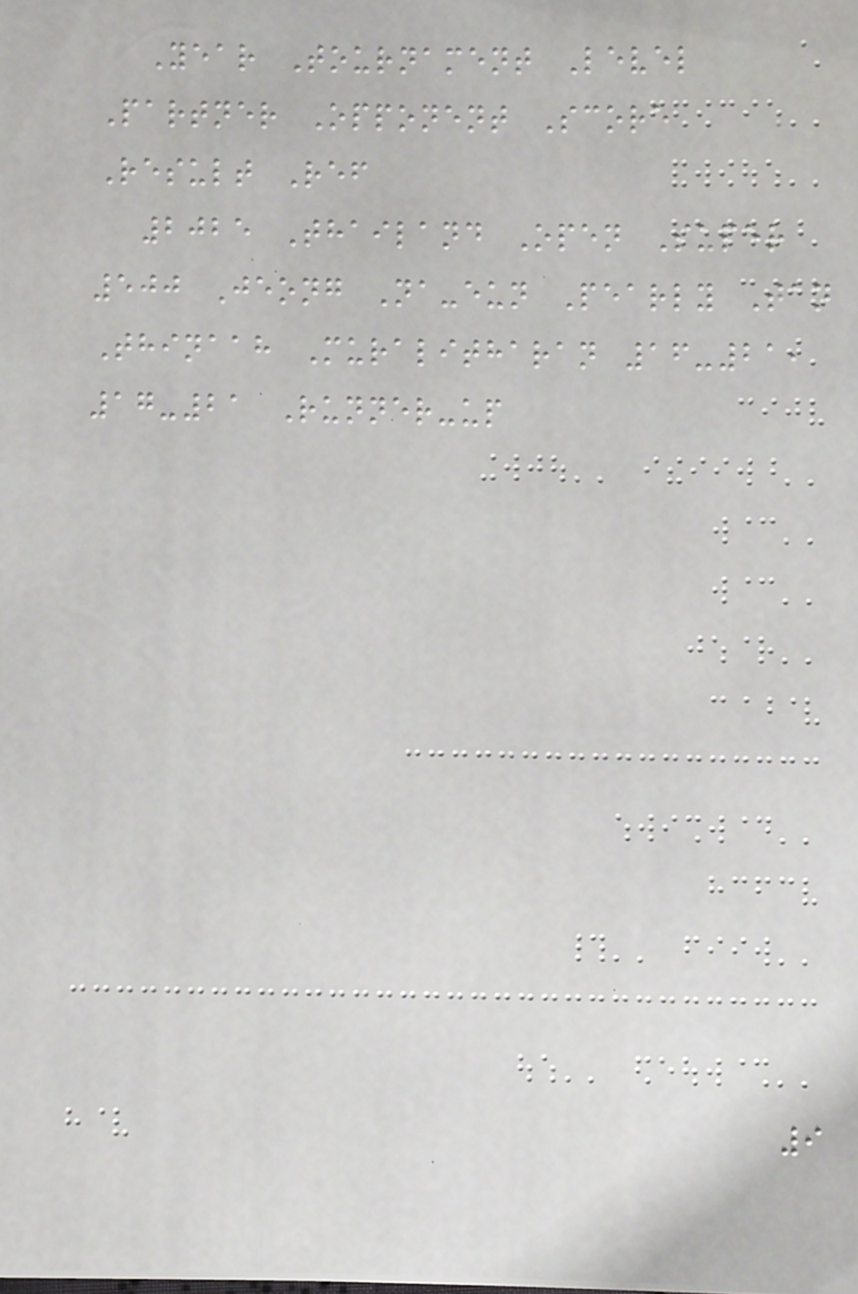Year Tournament Level
Partner Opponent Score
Result Ref
2025 Thailand Open Super
500 Jeong Na-eun Pearly Tan
Thinaah Muralitharan 16-21,
17-21 Runner-up
9
